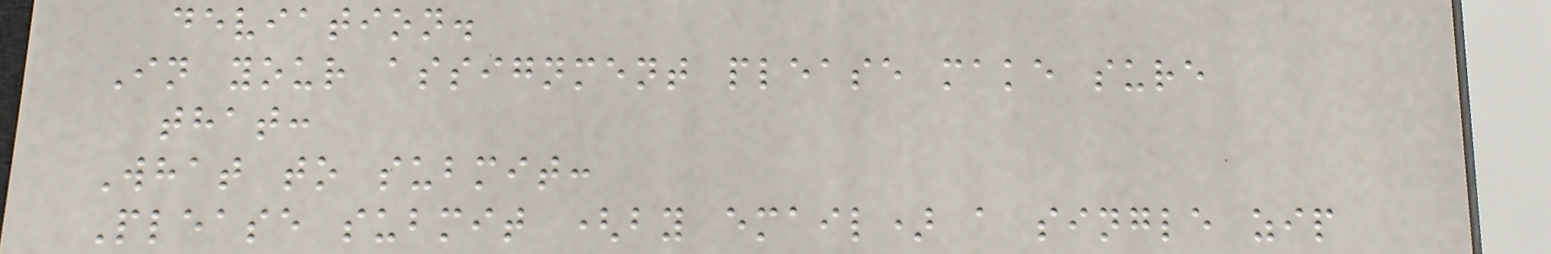deviation.
In your assignment please make sure
that:
What to submit:
Please submit (by email) a single zip
